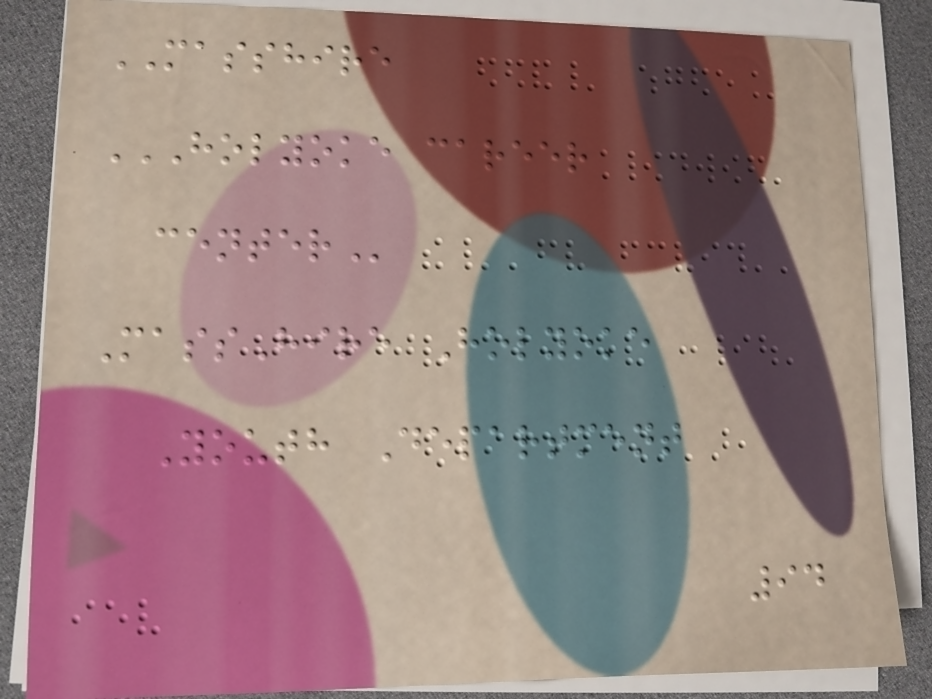MASSHIRE
HOLYOKE CAREER
CENTER
MassHire Holyoke
Youth Department
94
